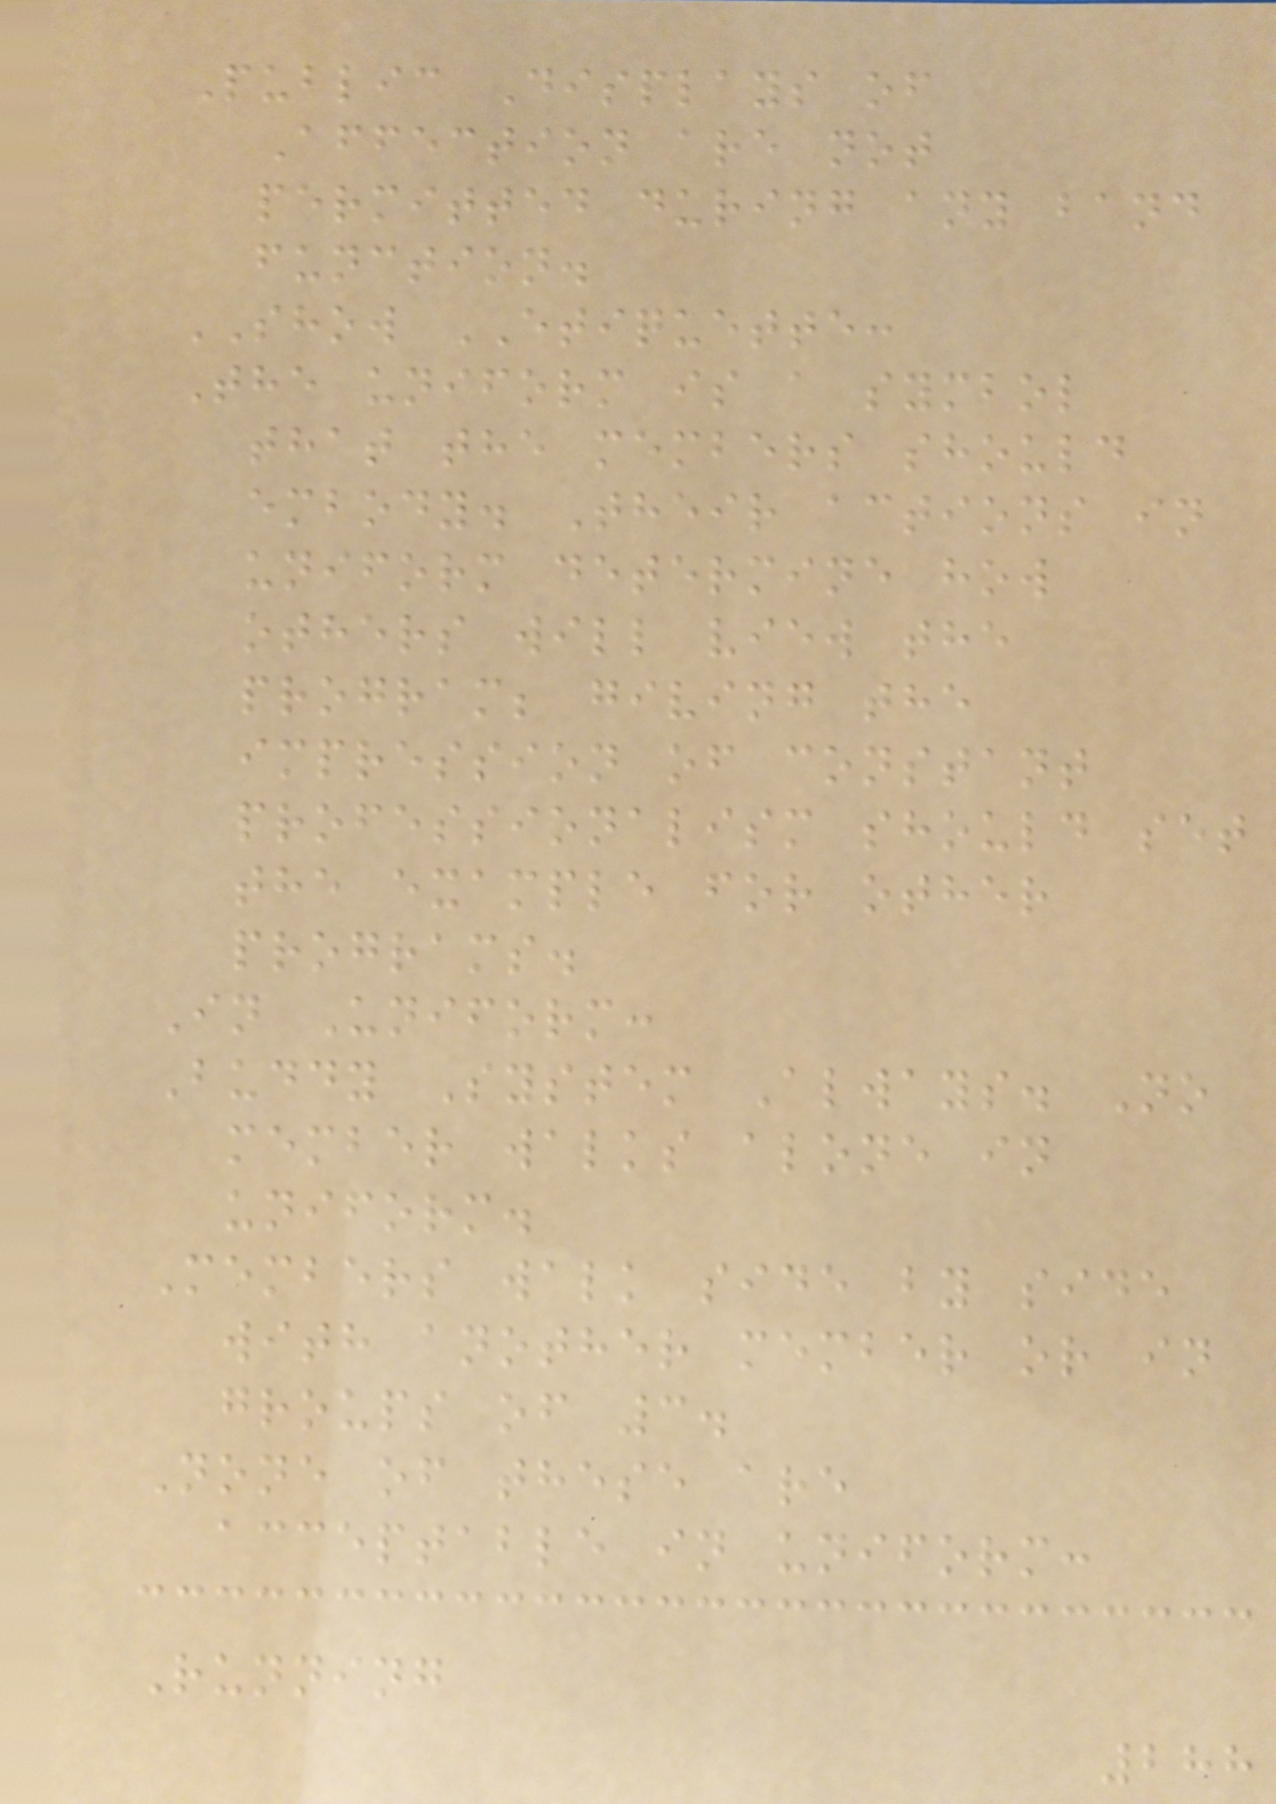Public Displays of
Affection are not
permitted during any band
function.
SHOW ETIQUETTE:
The uniform is a symbol
that the members should
embody. Their actions in
uniform determine how
others will view the
program; giving the
impression of constant
professionalism should set
the example for other
programs.
In Uniform:
Buddy System Always. No
member walks alone in
uniform.
Members walk side by side
with another member or in
groups of 3.
None of these are
acceptable in uniform:
Running
288
